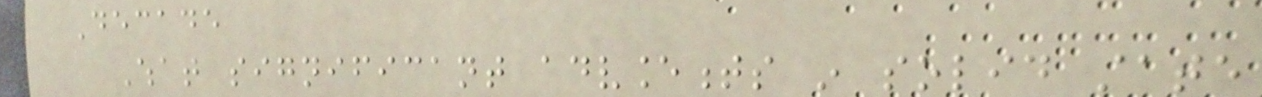Decade
What significant advancements in solid state
